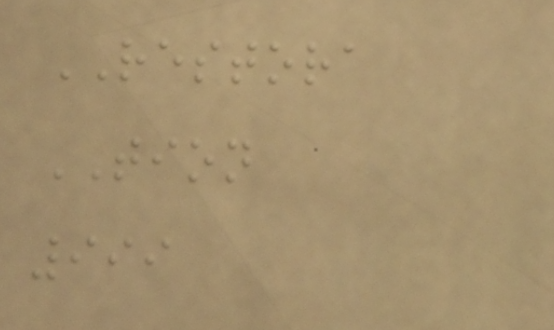RESTORA
TION
999
